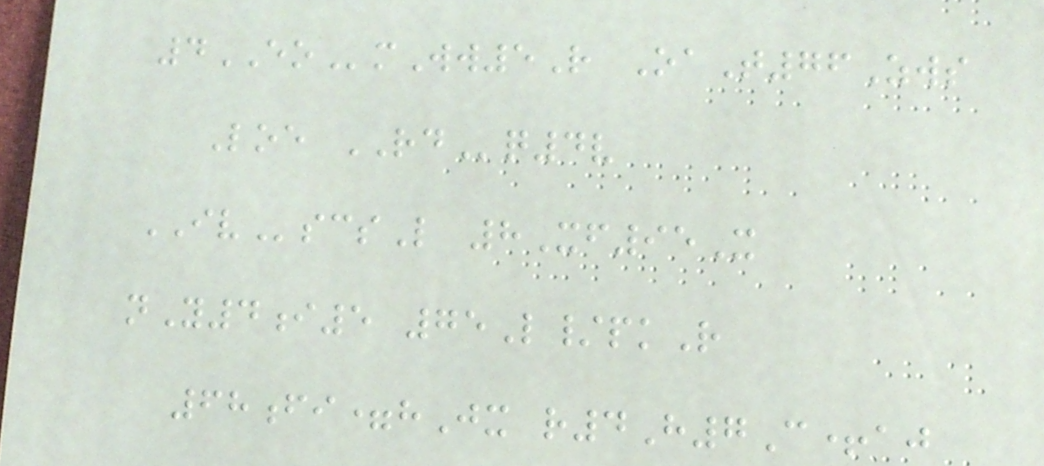4EOmWw5R OaT76Zws
Loe RDq4v
IVscsL 8Xf95X
nY4i5 75L/pkR
68fi=hJx r4H7C+aj
